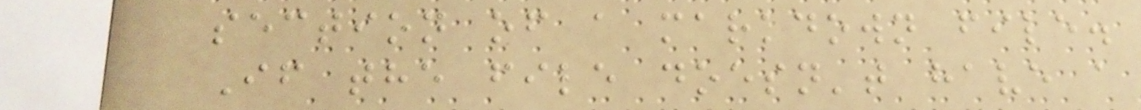section of a markdown file.
If the file doesn't have a
